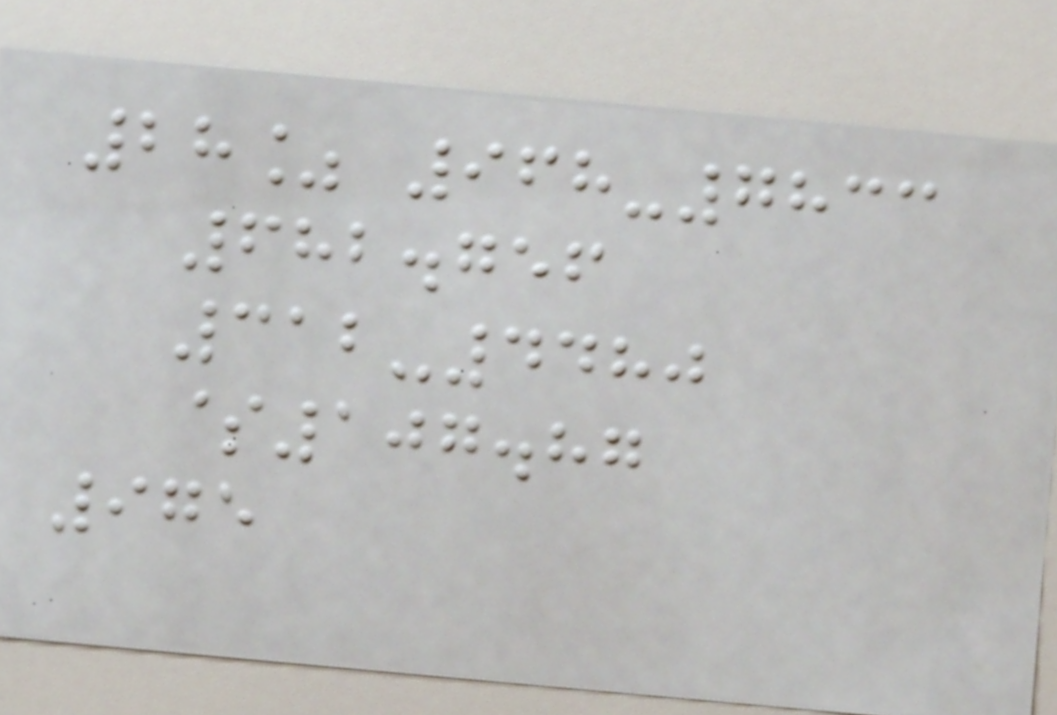28% 968-7833
682.756
312-4480
$107.87
975
